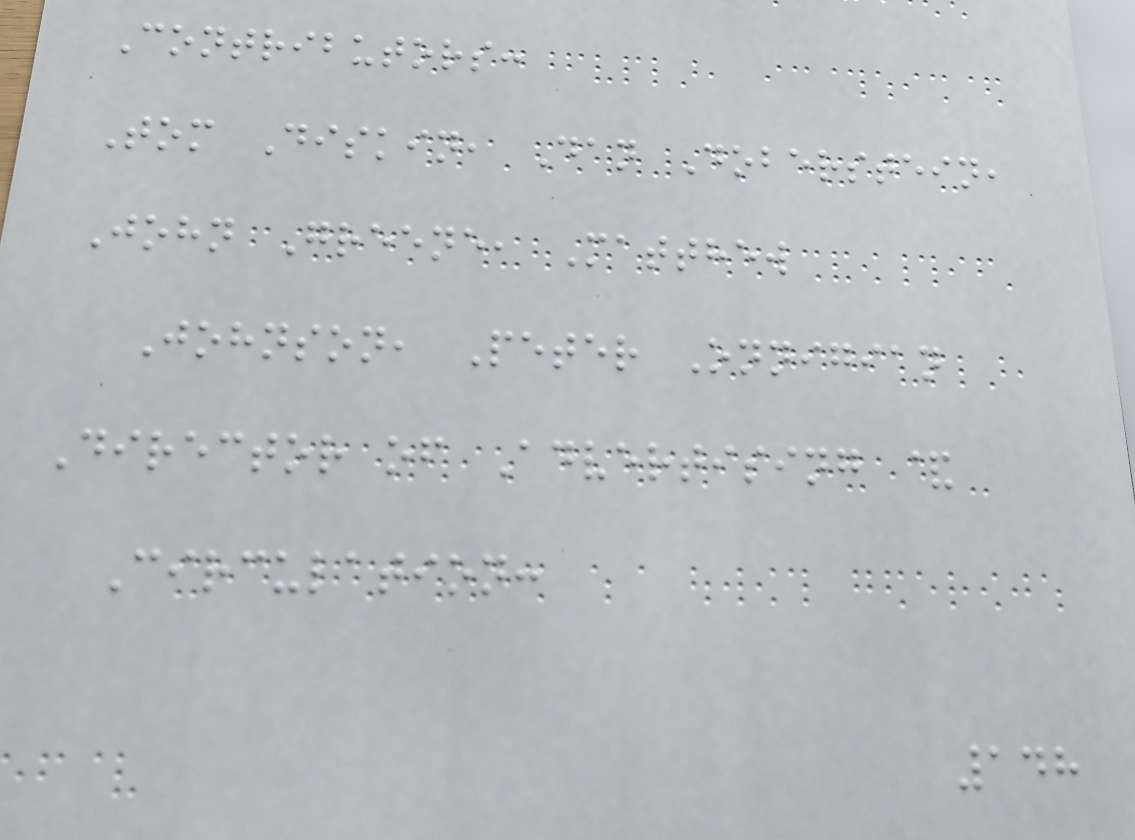Contributors:
Tom Diskin, Dan Doberstein,
John Greene, Matthew
Johnson, Peter Onnigian
Director of Advertising &
Circulation:
148
